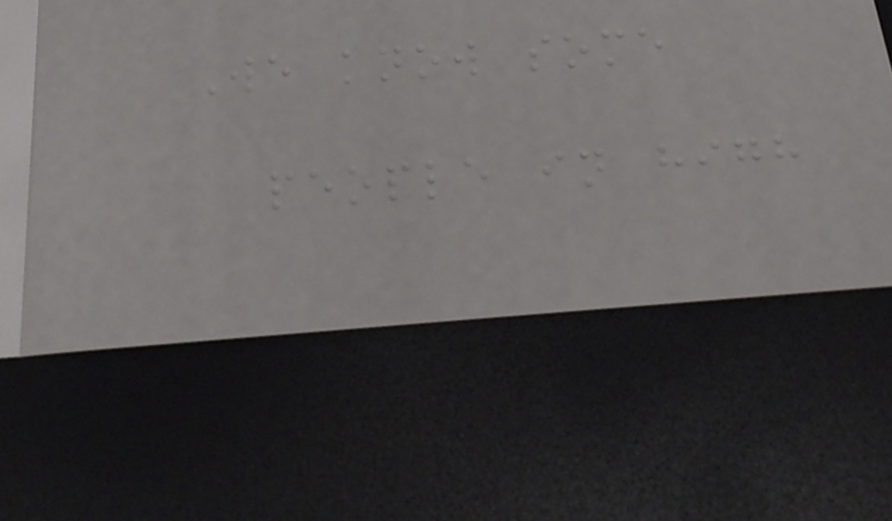We know some
people in high
